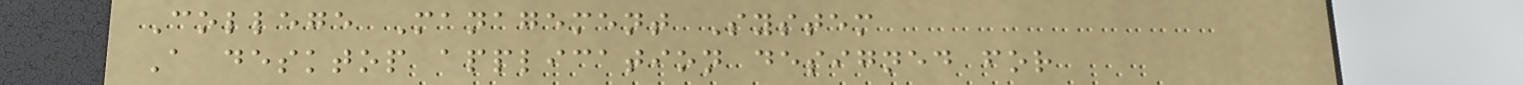College Management System
A desktop application designed for
